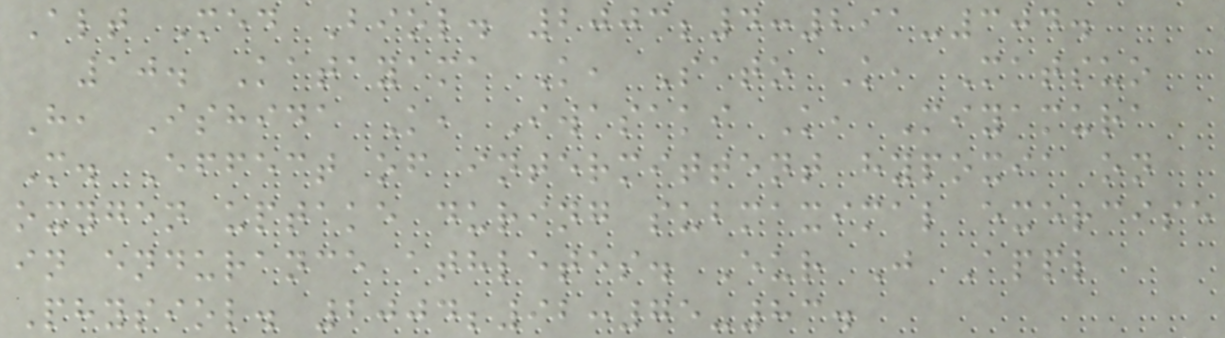Alt Med Biol. 2003;4:291-304.
10. Katayama K, Sato K, Matsuo
H, Ishida K, Iwasaki K, Miyamura
M. Effect of intermittent hypoxia on
oxygen uptake during submaximal exercise
in endurance athletes. Eur J Appl
Physiol. 2004;92:75-83.
